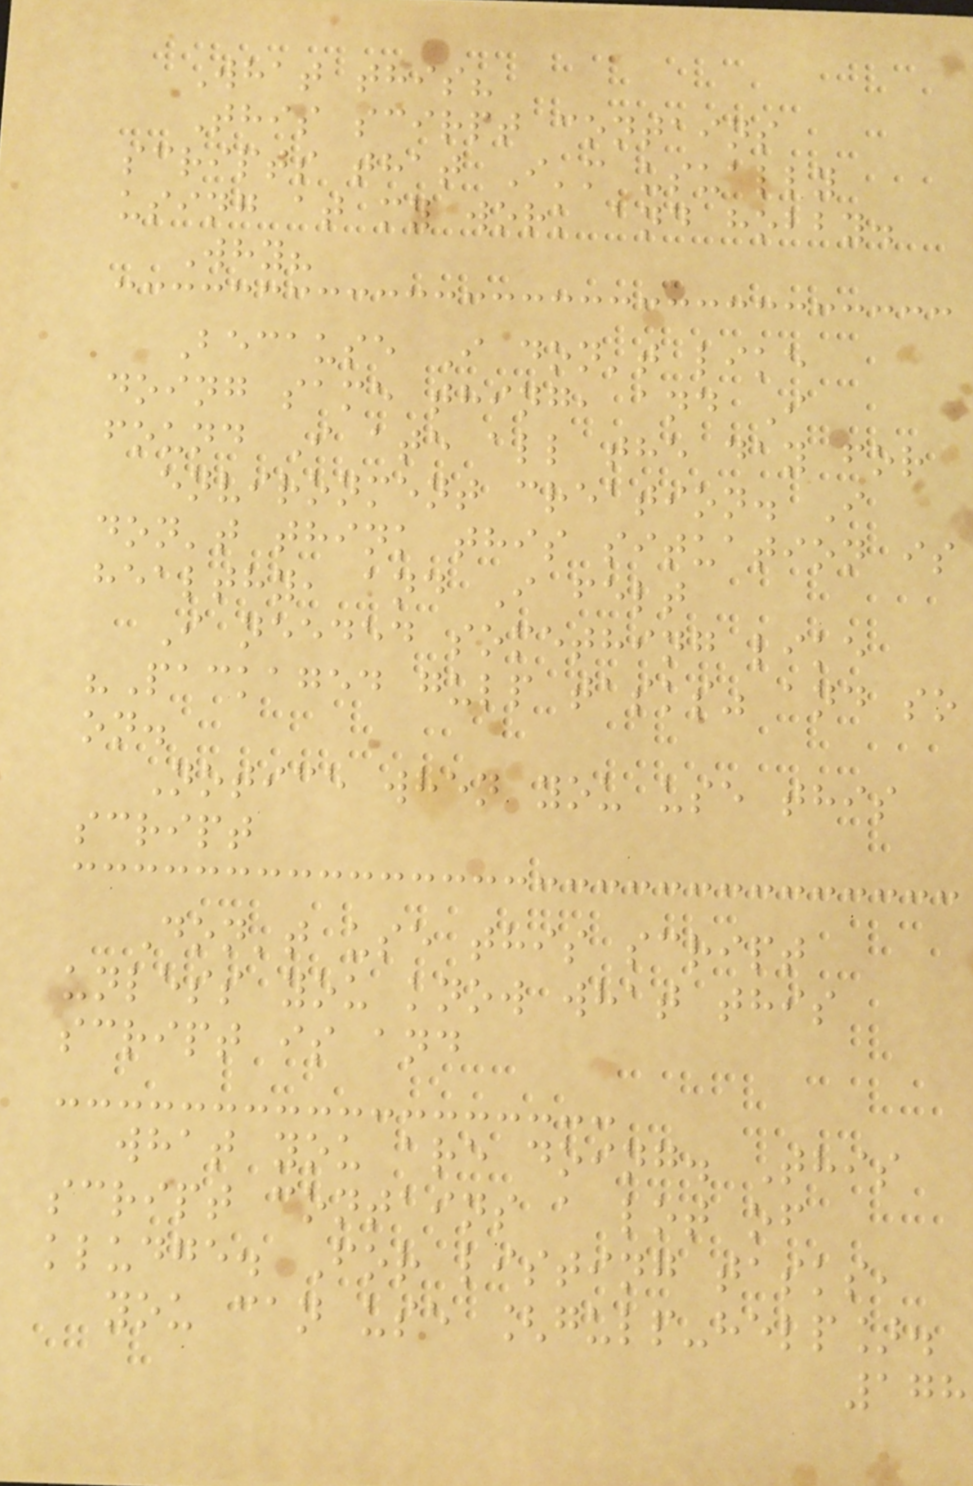What this?
This scirpt contains
scripts that I'm usually
using at my work and hobby.
Why?
Because I don't like
doing same thing, and I
found I ate all the day for
environment creation. I
don't think this situation is
healthy, and I felt
I needed something like
"Packaged gulp tasks" and so
on.
Notice when you use this
script
Don't use this script
unless you know what this
script is and
what you are doing. This
script contains a lot of
kludge. For listing tasks,
you can use [gulp-help].
178
